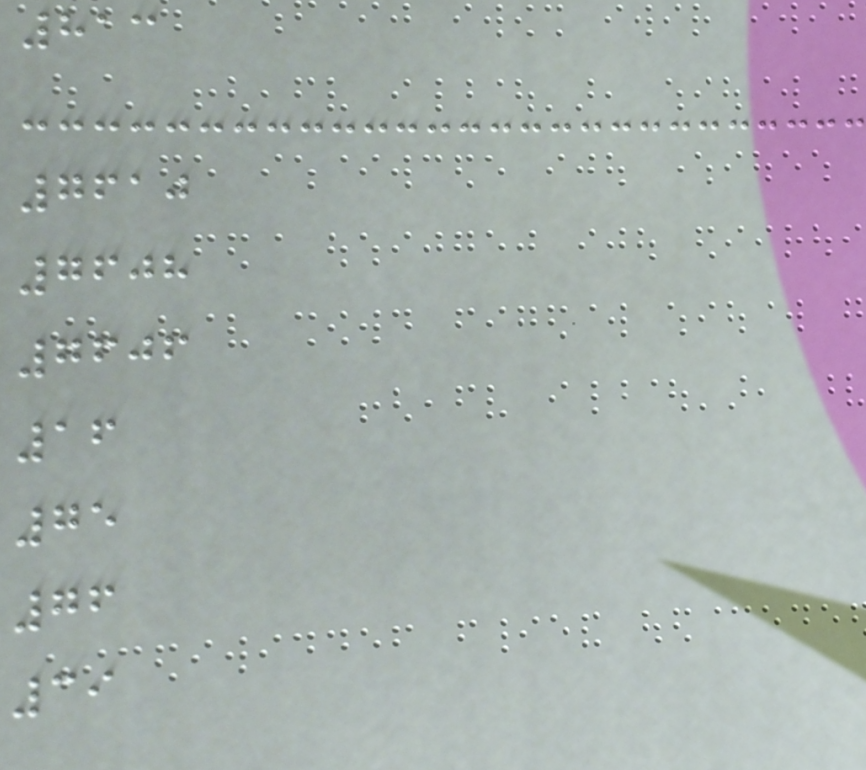813
7610
7608
7606
16
75
76
39
